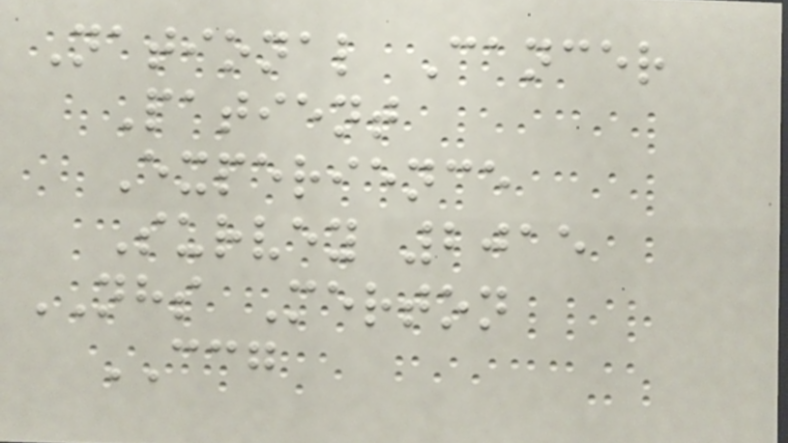National Cancer
Patient
Experience
Survey 2015
NHS Merton
CCG
